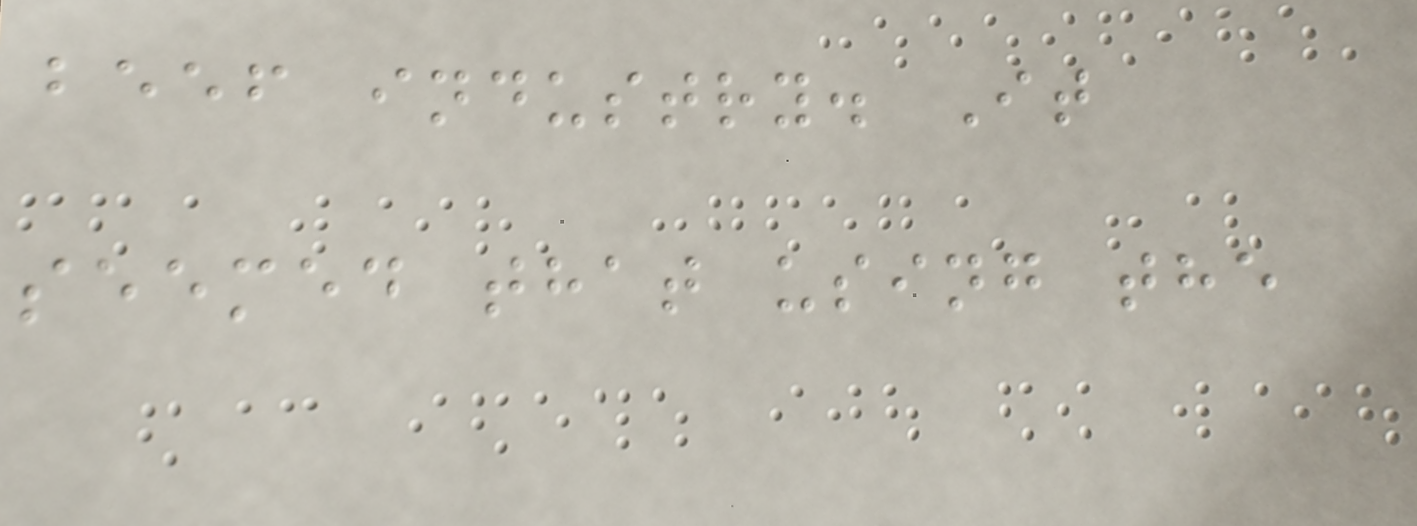beef industry. It
seemed that using the
